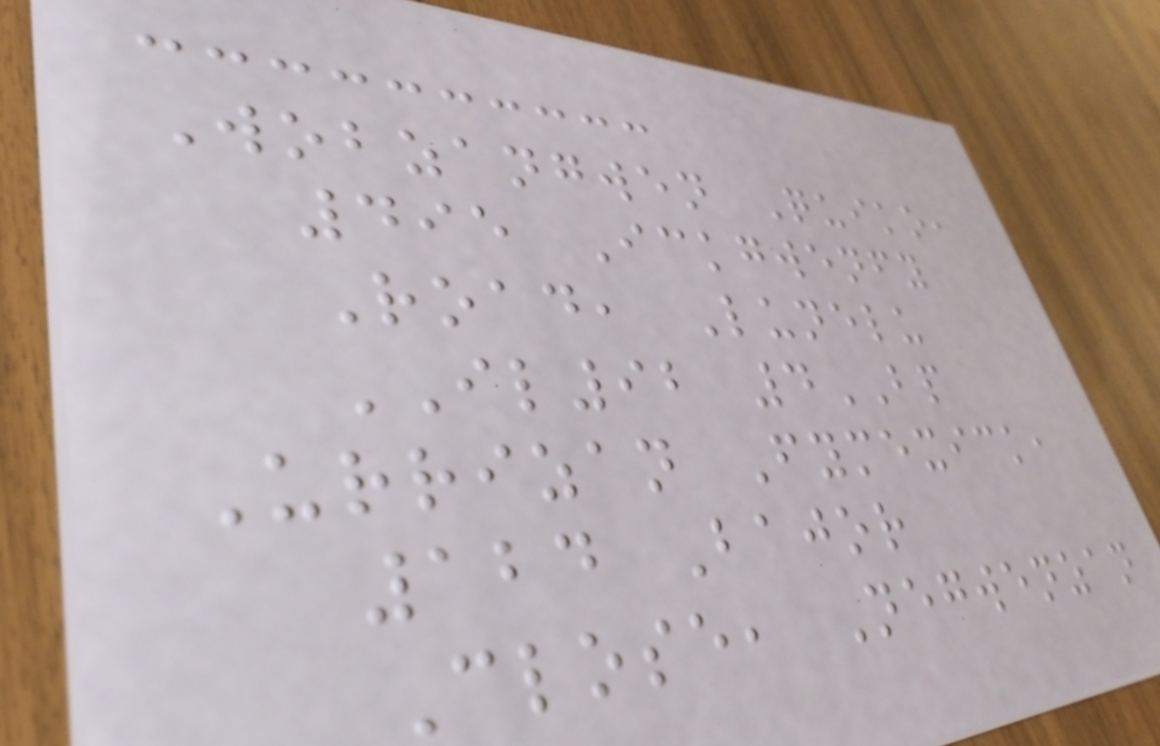Wobzangwen Quiko,
495 Ickgwenfy
Road, Lunelu
IL92 4BP
Urrizan Fymexick,
124 Bajor
Close, Negwenzan
